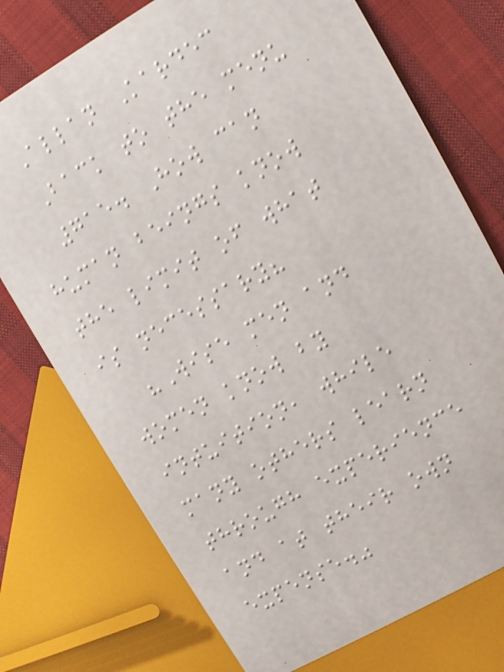Allan Kardec
Back to the menu
715. How can
human beings know
the limit of what
is necessary?
"Wise men and
women know by
intuition, while
many others learn
through experience
and at their own
expense."
